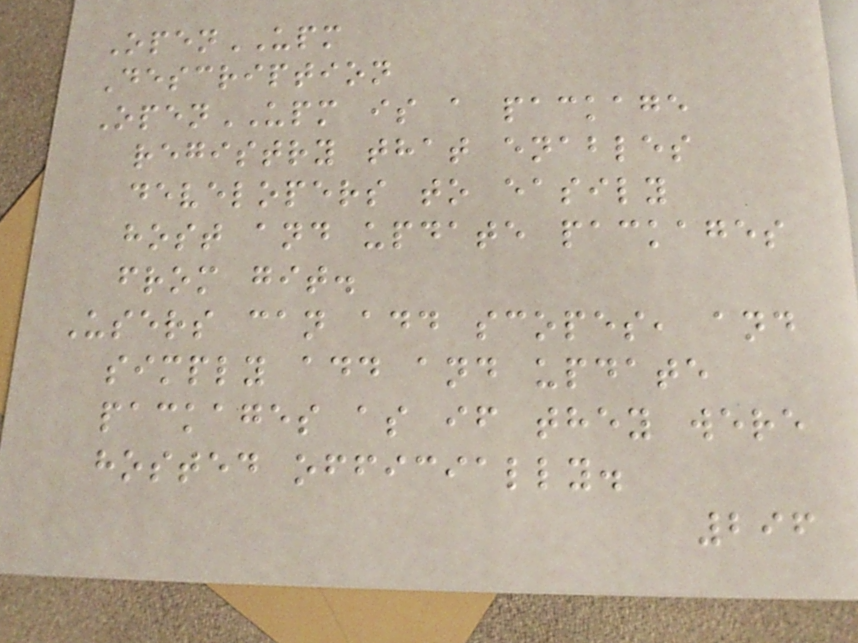OpenUPM
Description
OpenUPM is a package
registry that enables
developers to easily
host and update packages
from git.
Users can add scopes, and
simply add and update
packages as if they were
hosted officially.
296
